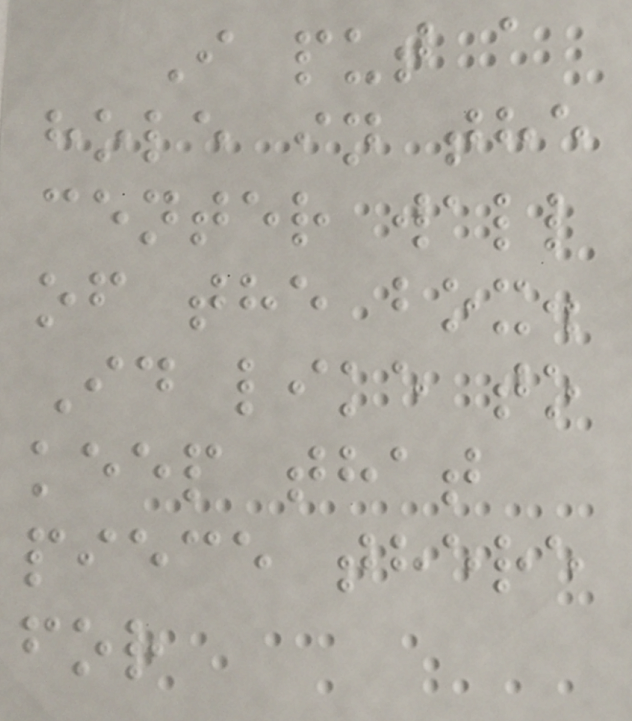I put a
hole in the
center wall
of the box.
Id like to
keep that
piece there
for
